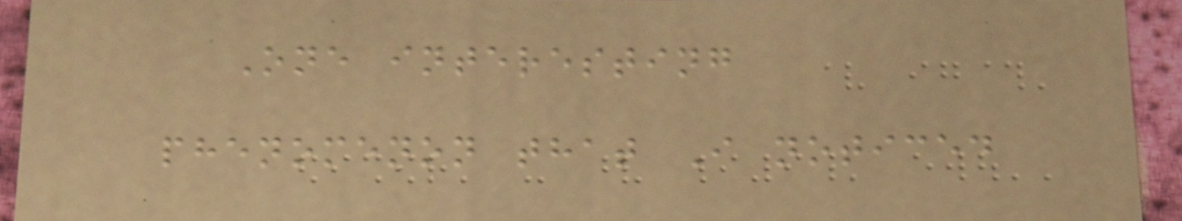One interesting
phenomenon that I noticed
